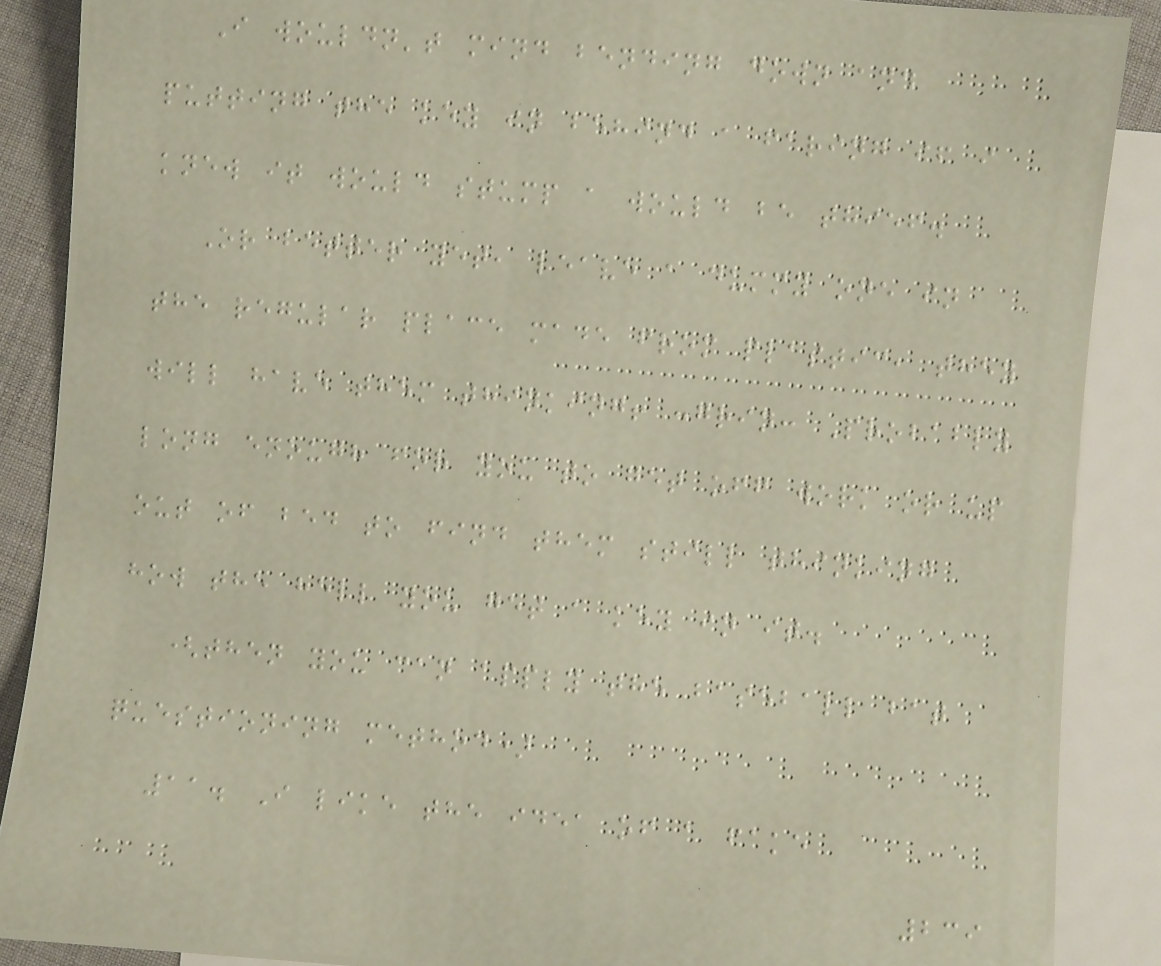I wouldn't mind bending down and
putting the key in behind a faring if i
knew it would stump a would be thief.
Or better yet, leave a dummy one in
the regular place made from plastic, they
will have them thinking! :grin: Probably
long enough for you to get off work or up
out of bed to find them still thinking
how the hell you get a key in it.
(then you can apply the baseball bat
questioning method)
11. I like the idea of a fake
239
